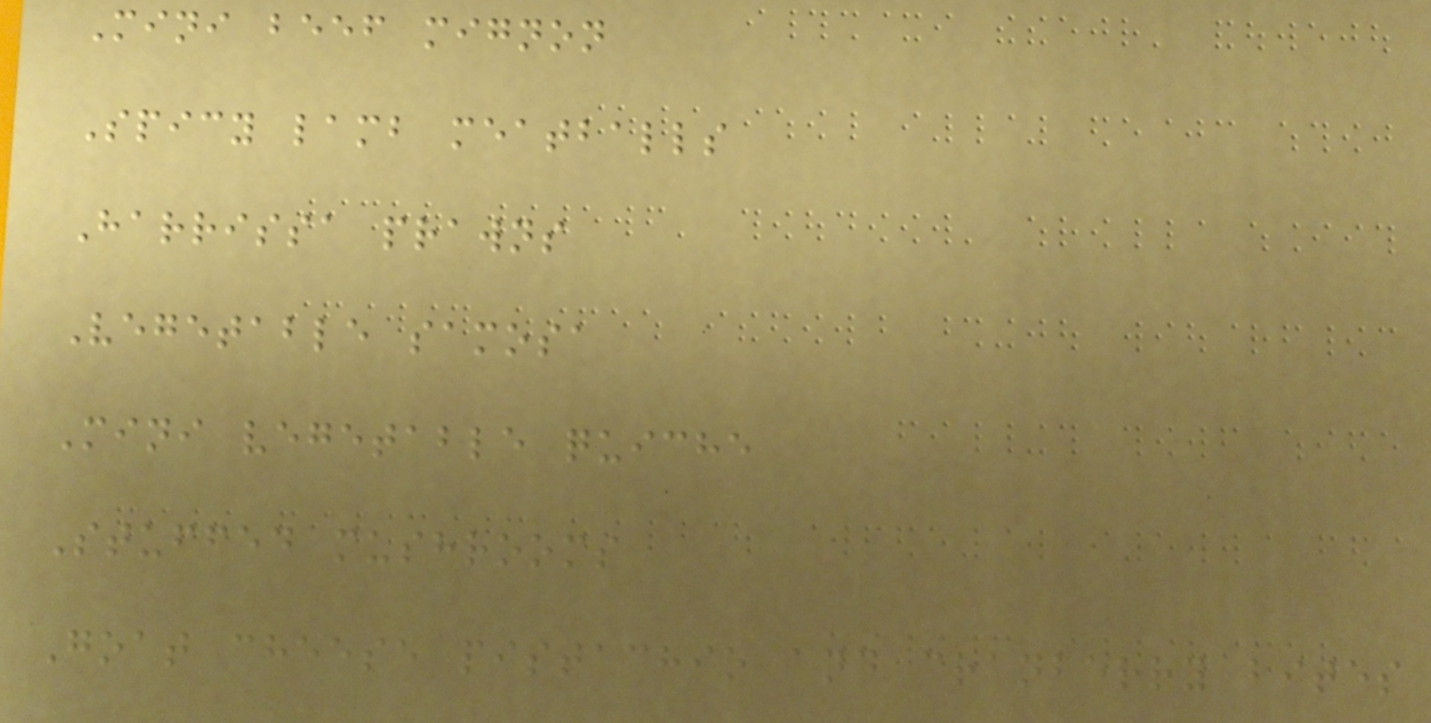Mini beef mignon
Spicy lamb meatballs
Harrissa prawns
Vegetable samosa
Mini vegetable quiche
Stuffed mushrooms
Goat cheese pistachio and cranberry bites
